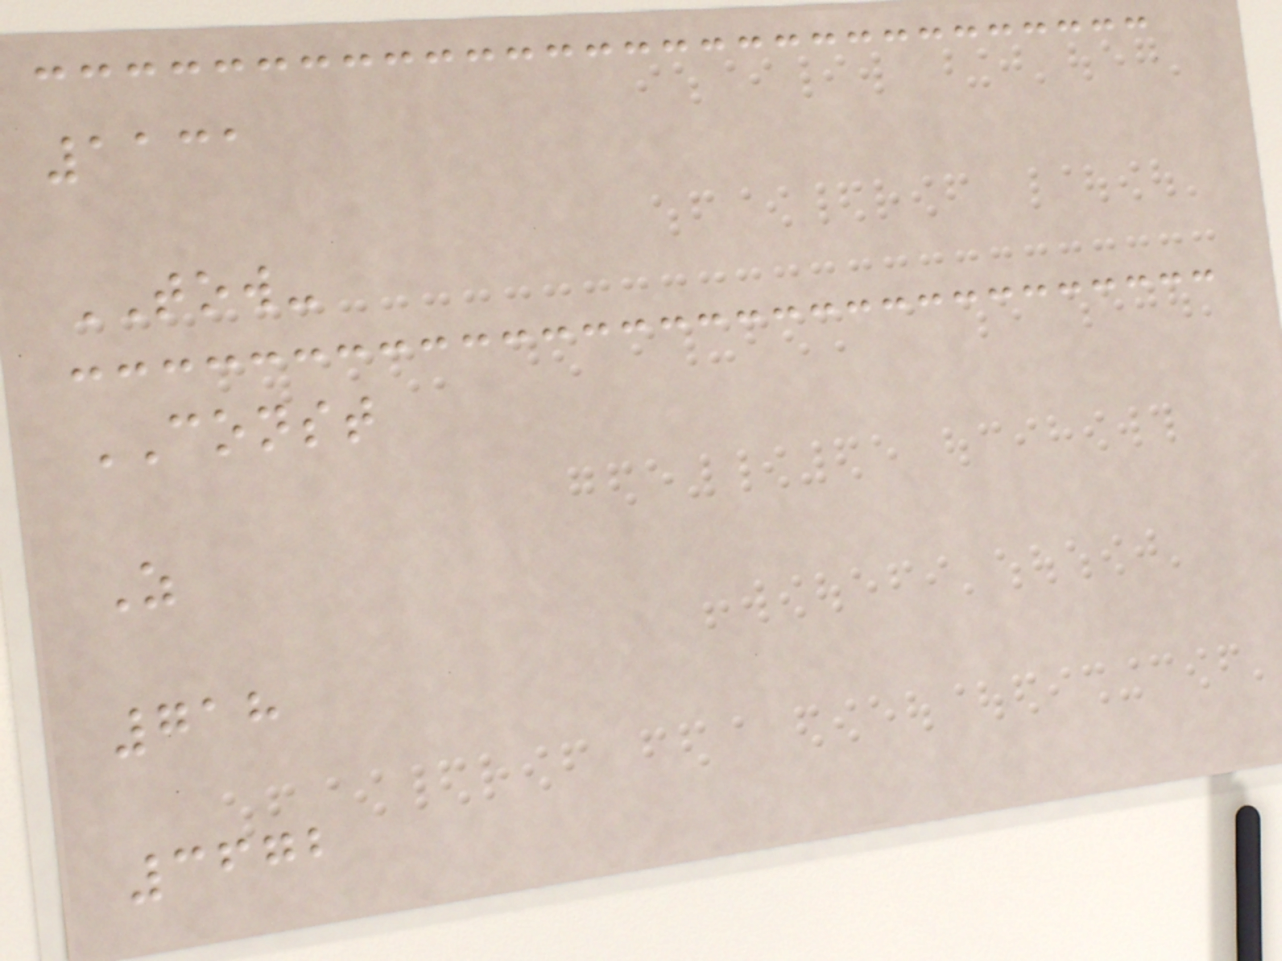1131
TOW-
CONST
Z
718
3672
